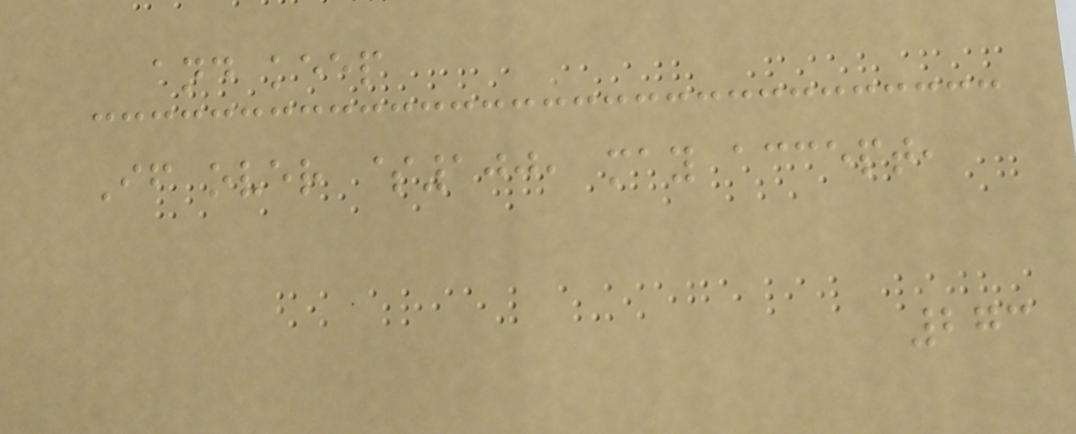and keep
If over $100, may accept,
273
